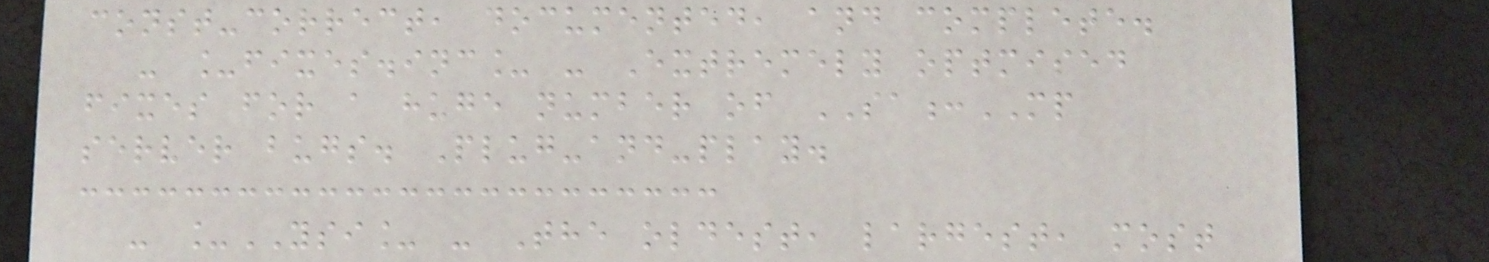const-correct, documented, and complete.
- _fixes.inc_ - Extremely optmised
fixes for a huge number of SA:MP
server bugs. Plug-and-play.
- _YSI_ - The oldest, largest, most
